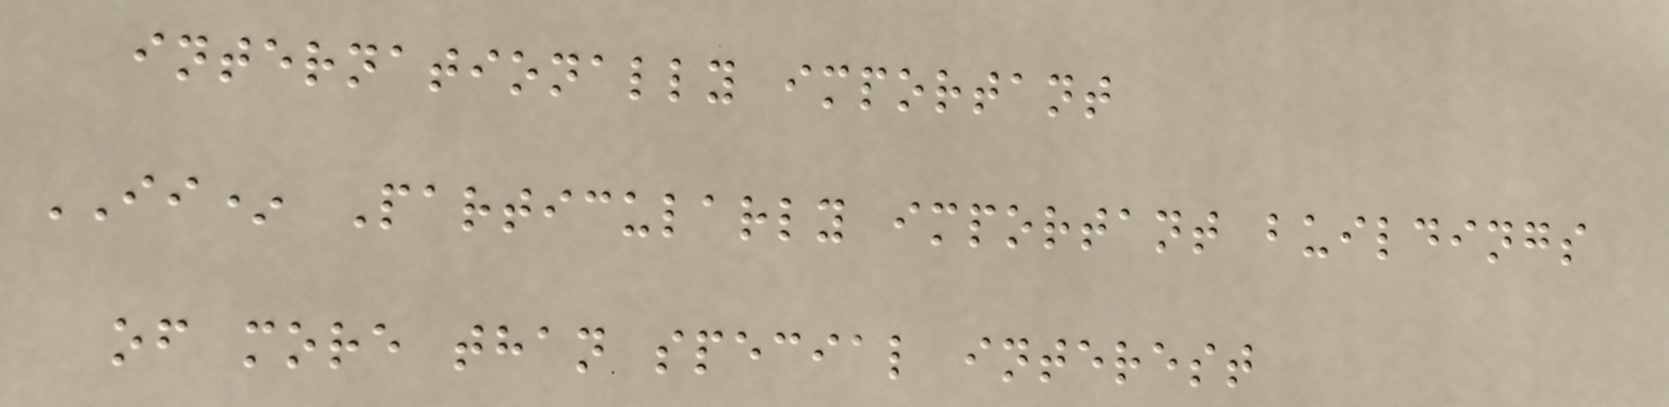internationally important
II* Particularly important buildings
of more than special interest
